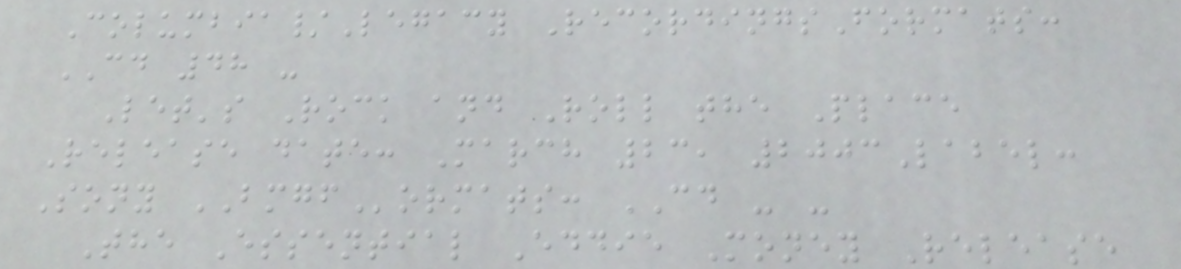Columbia/Legacy RecordingsFormats:
CD 48 -
Let's Rock and Roll the Place
Release date: March 23, 2003Label:
Sony BMGFormats: CD - -
The Essential Eddie Money Release
